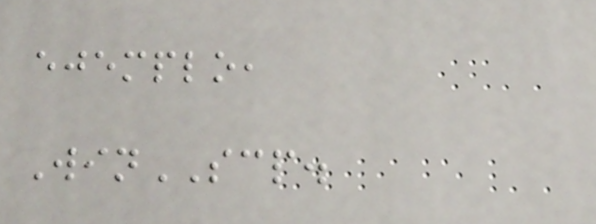ejemplo,
WinSCP.
